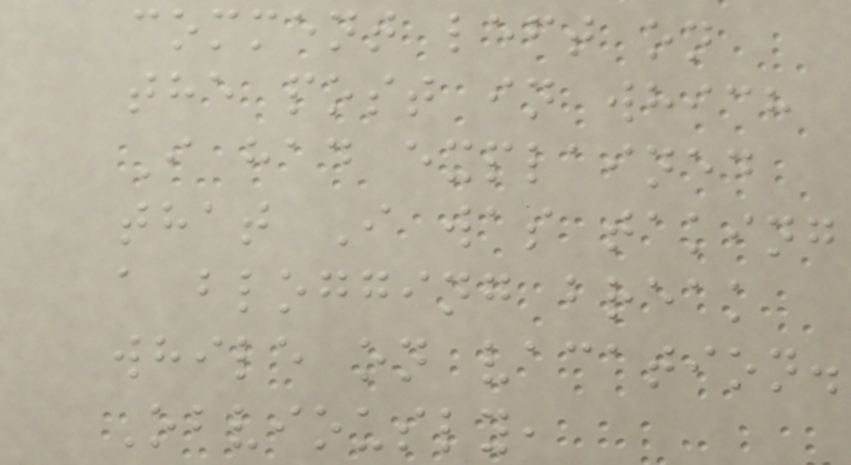comment left on
the post in which
I had explained
that I was taking
a blogging break
while on vacation.
Obviously,
